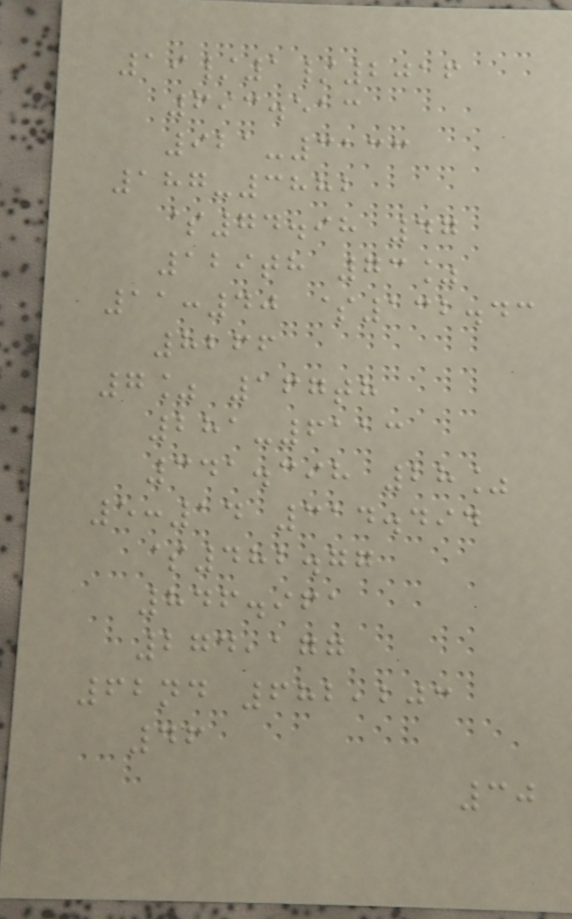19/1/2016
693.513
921-3133
187-3882
$74.98 47
129th 73%
11:40 $132.43
8266
7% 167th
281-6113
341.398 28%
5:14 314.494
$482.77
846.961
274,177
62nd 682,203
46
30
